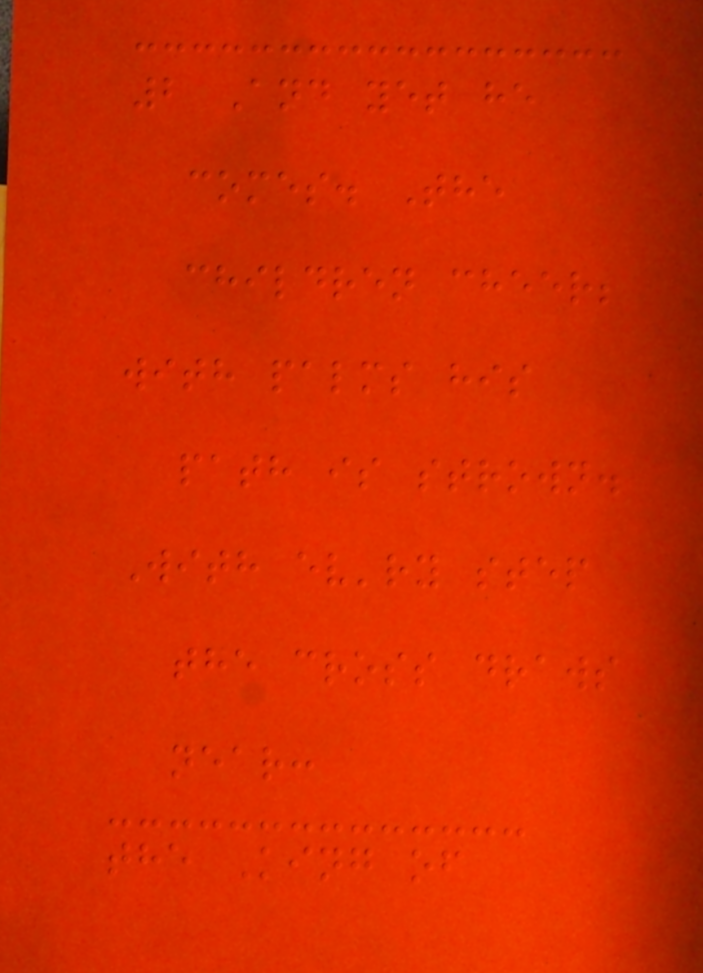2 And yet he
comes. The
children cheer;
with palms his
path is strown.
With ev'ry step
the cross draws
near:
the King of
